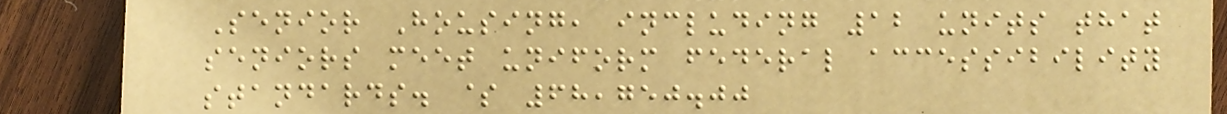Senior Housing, including 12 units that
seniors meet uniform federal accessibility
standards. $ 68,750.00
